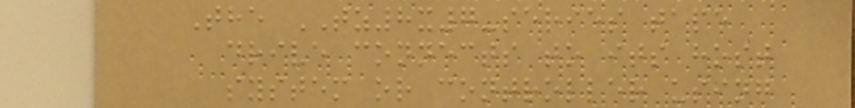The TZ8x7-series tape
drive connects to its host
system or controller using
